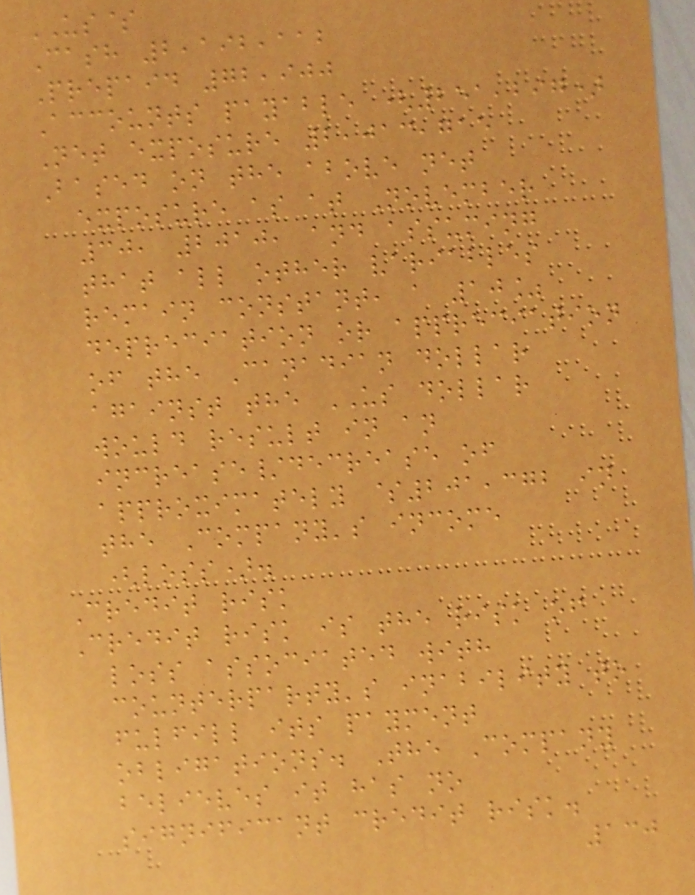US$
Cash 2,192,112
Prepaid 72,900
Accounts payable (251,297)
Net exposure 2,013,715
Based on the above net
exposure as at November
30, 2010, and assuming
that all other variables
remain constant, a 10%
depreciation or appreciation
of the Canadian dollar
against the US dollar
would result in an
increase/decrease of
approximately $201,372 in
the Company's income
(loss).
Credit risk
Credit risk is the risk of
loss associated with
counterparty's inability to
fulfill its payment
obligations. The Company
believes it has no
significant credit risk.
130
